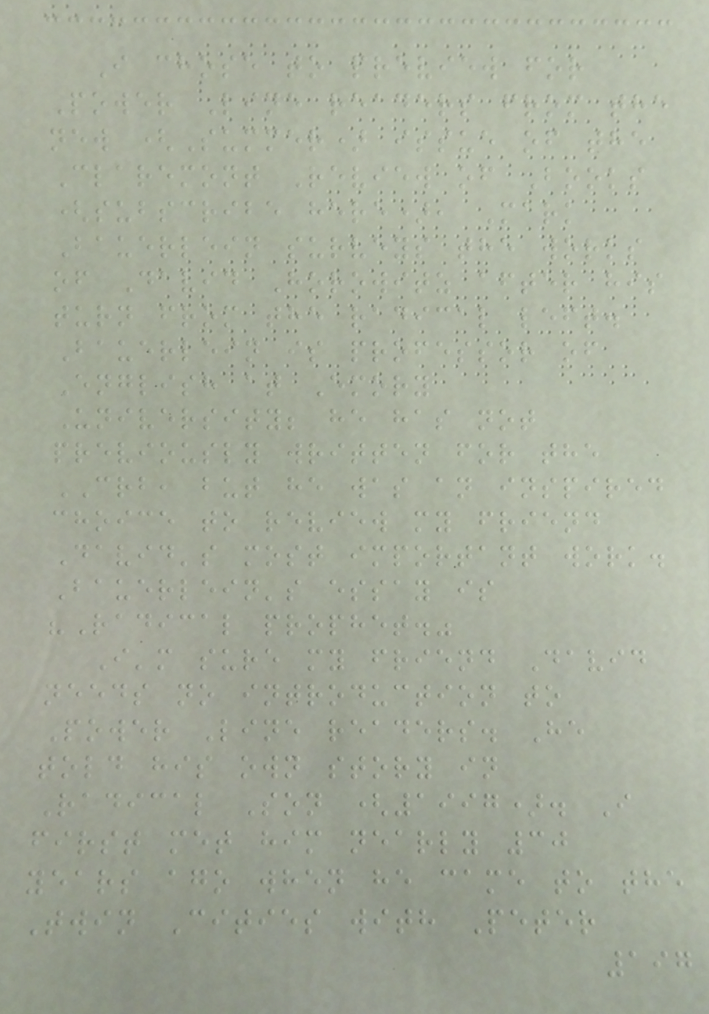I chose to preview for
Power Line readers from the
new (Summer) issue of the
Claremont Review of Books
(subscribe here), Mark
Bauerlein surveys the works
of David Horowitz after his
turn from the radical left.
Bauerlein is professor of
English at Emory
University; he has not
previously written for the
CRB, but he was an inspired
choice to review my friend
David's most important work.
Bauerlein's essay is
"Radical prophet."
I'm sure my friend David
needs no introduction to
Power Line readers. He
told his own story in
Radical Son (1997). I
first met him nearly 30
years ago when he came to the
Twin Cities with Peter
197
